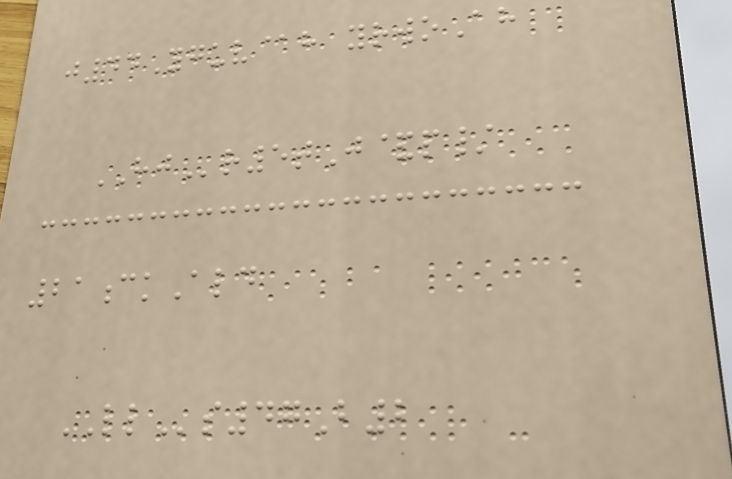j44Yguv@h yrwoAh
HJr5tJ&p/
21ckAld
LLs47B2
